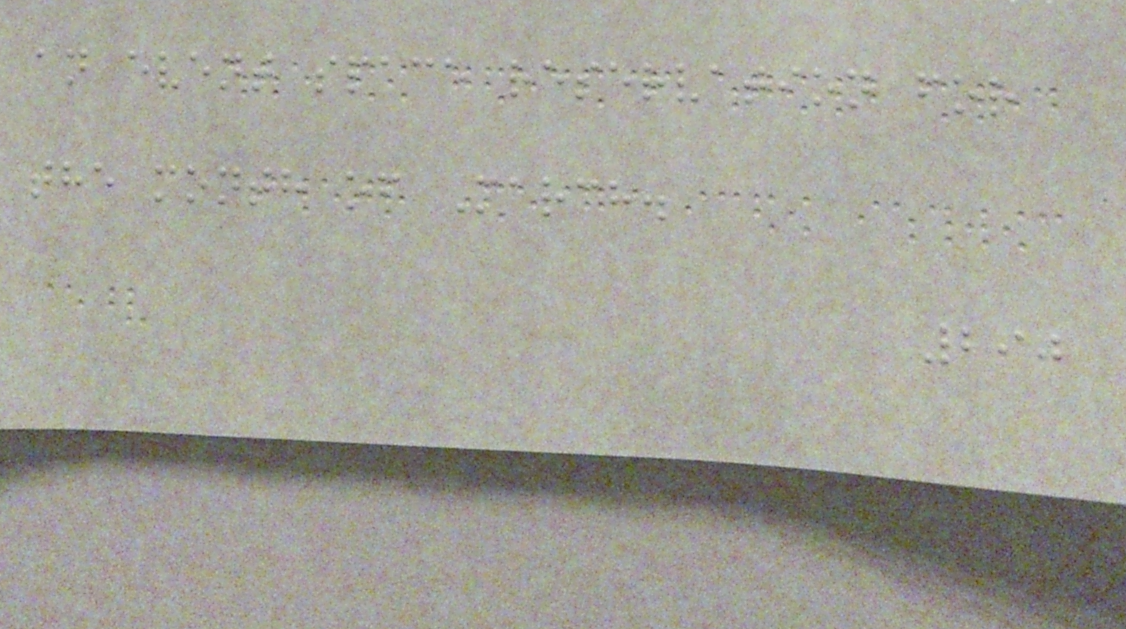an event space reservation for
the month of March.
290
